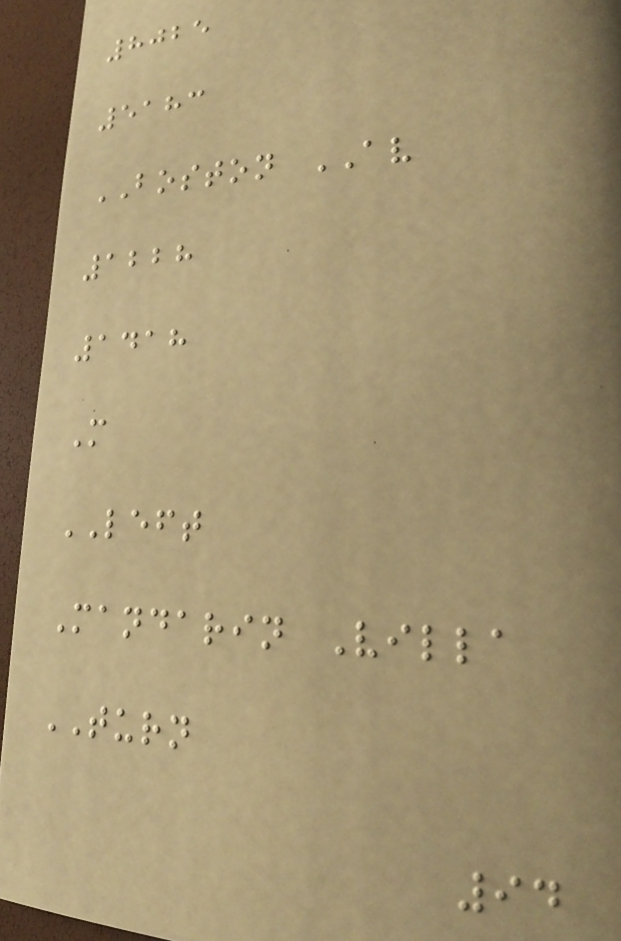8025
5183
BOSTON AV
1228
1418
M
LEFT
Mandarin Villa
TURN
94
